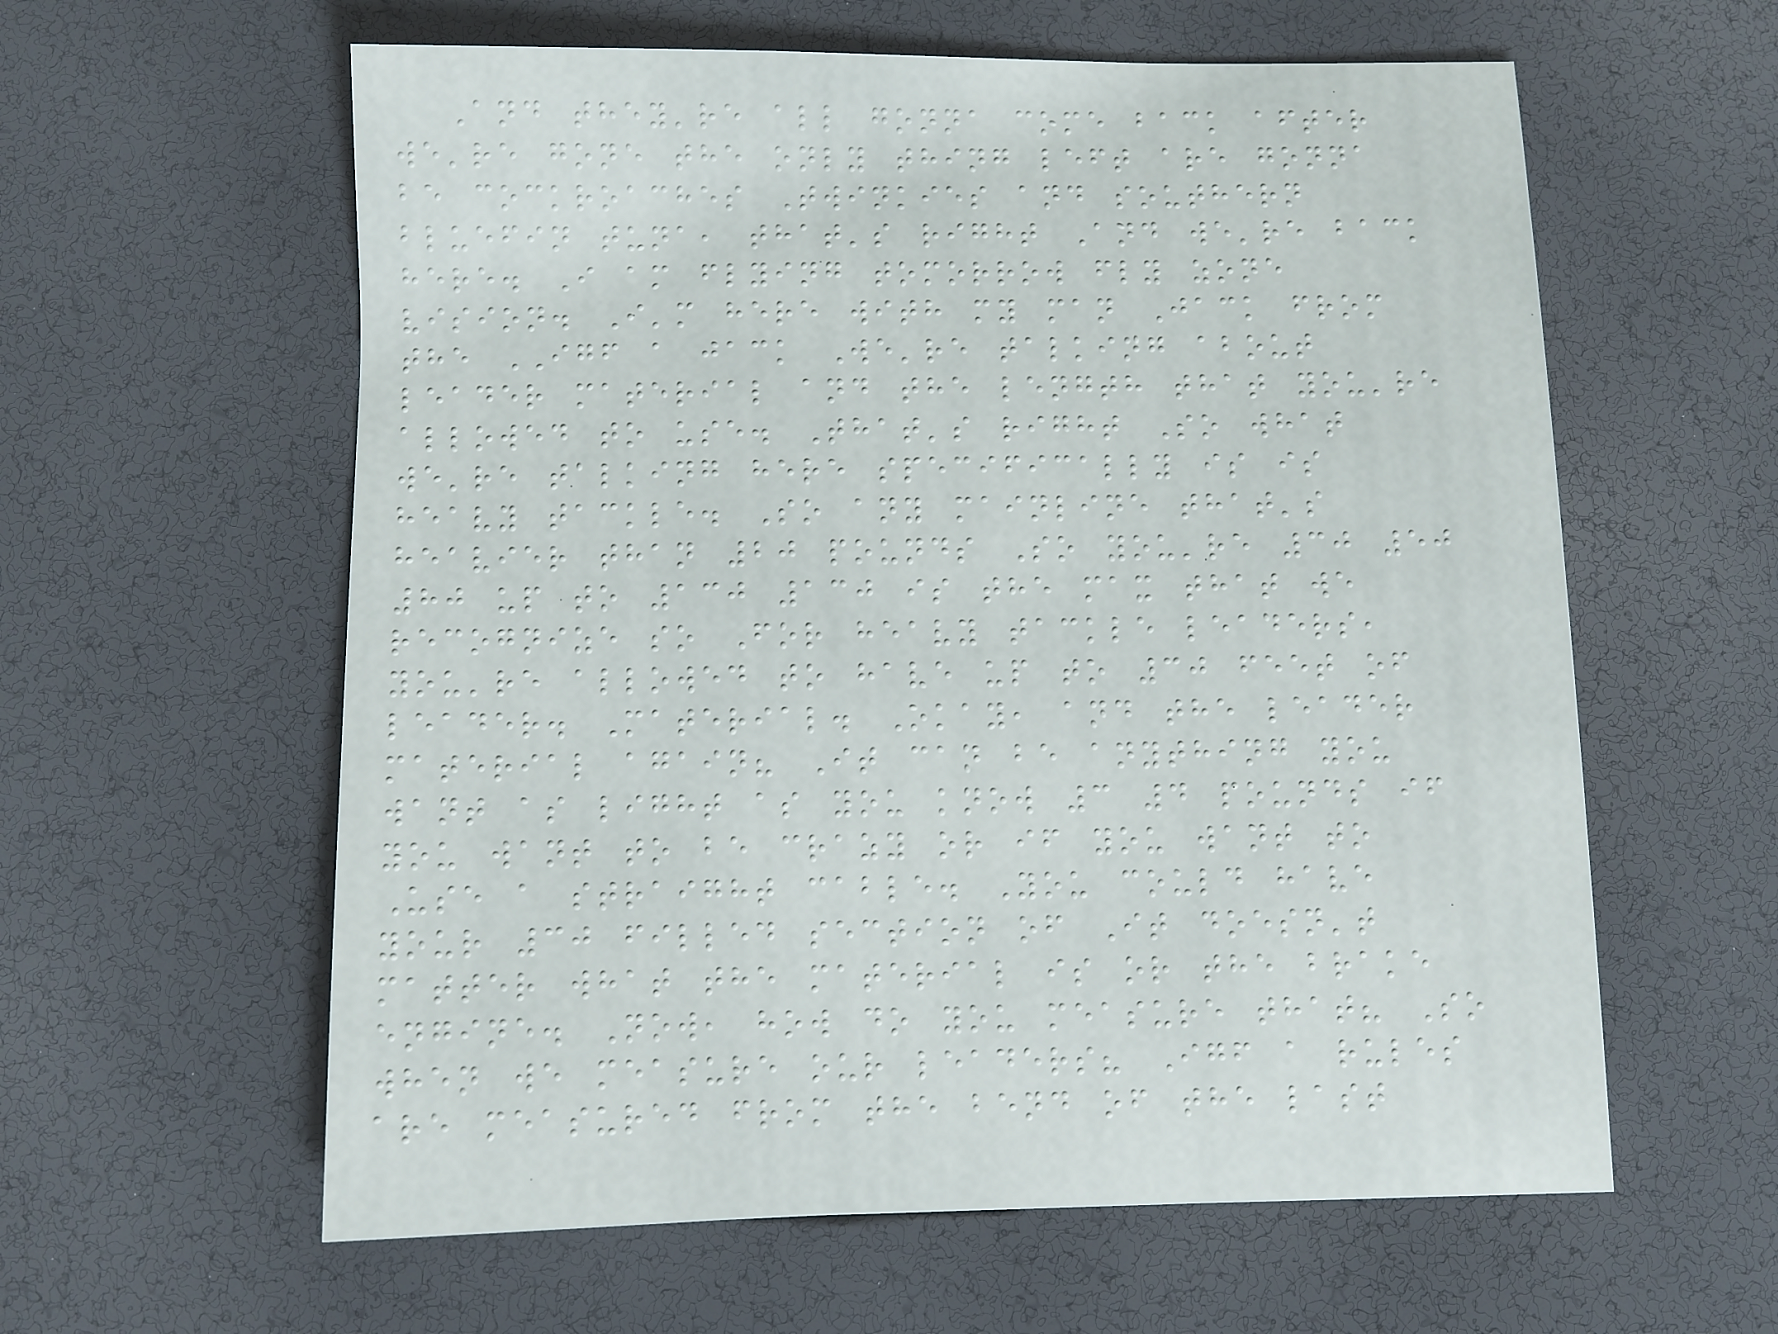And they're all gonna come back after
we're gone the only thing left are gonna
be cockroaches Twinkies and southern
bluefin tuna, that's right And we're back
here. I am flying tomorrow fly zone
vision. I'm here with my man Jack from
the IGF a jack We're talking about
leader material and the length that you're
allowed to use. That's right So what
we're talking here specifically is is
heavy tackle. So any mainline that's
heavier than 20 pounds So you're 30 50
80 up to 130 130 is the max that we
recognize so For heavy tackle leaders,
you're allowed to have up to 30 feet of
leader. Material. Okay, and the leader
material again? It can be anything you
want as light as you know 3 4 pounds if
you want to be crazy or if you want to
Use a straight cable. You could have
your 30 filled section of It doesn't
matter what the material is or the brake
engine. Now, how do you measure that? So
when we measure our leaders? Igf a rules
are measured from the bend of the last
